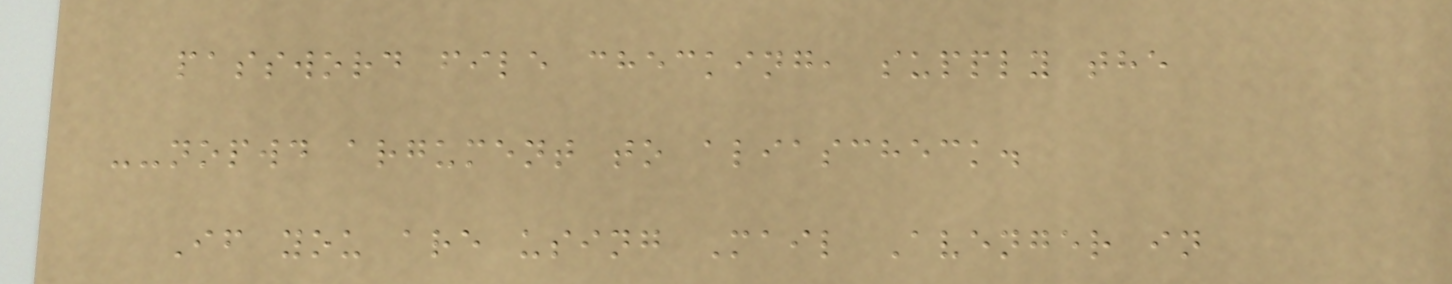password file checking, supply the
--nopwd argument to aliascheck.
If you are using Mail Avenger in
